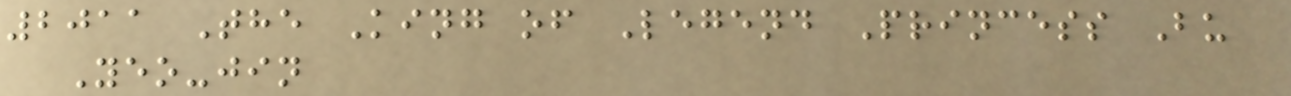2011 The King of Legend Princess Bu
Yeo-jin
